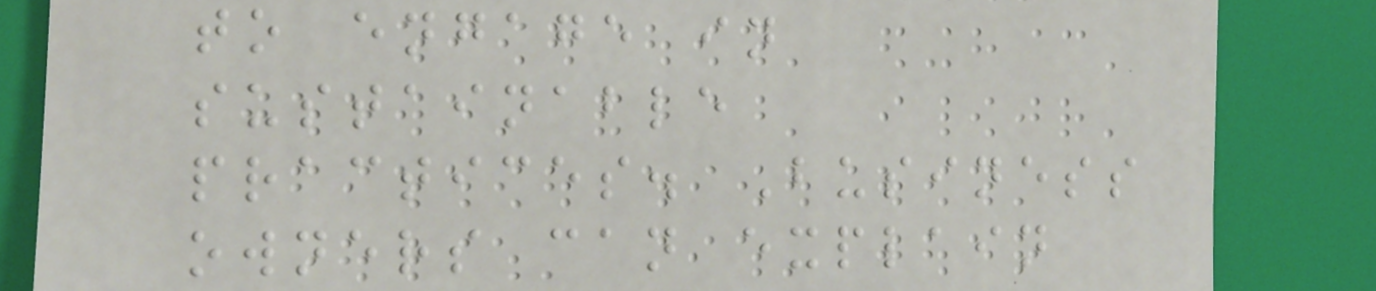to engage in
sustainable
practices. Business
owners can explain
